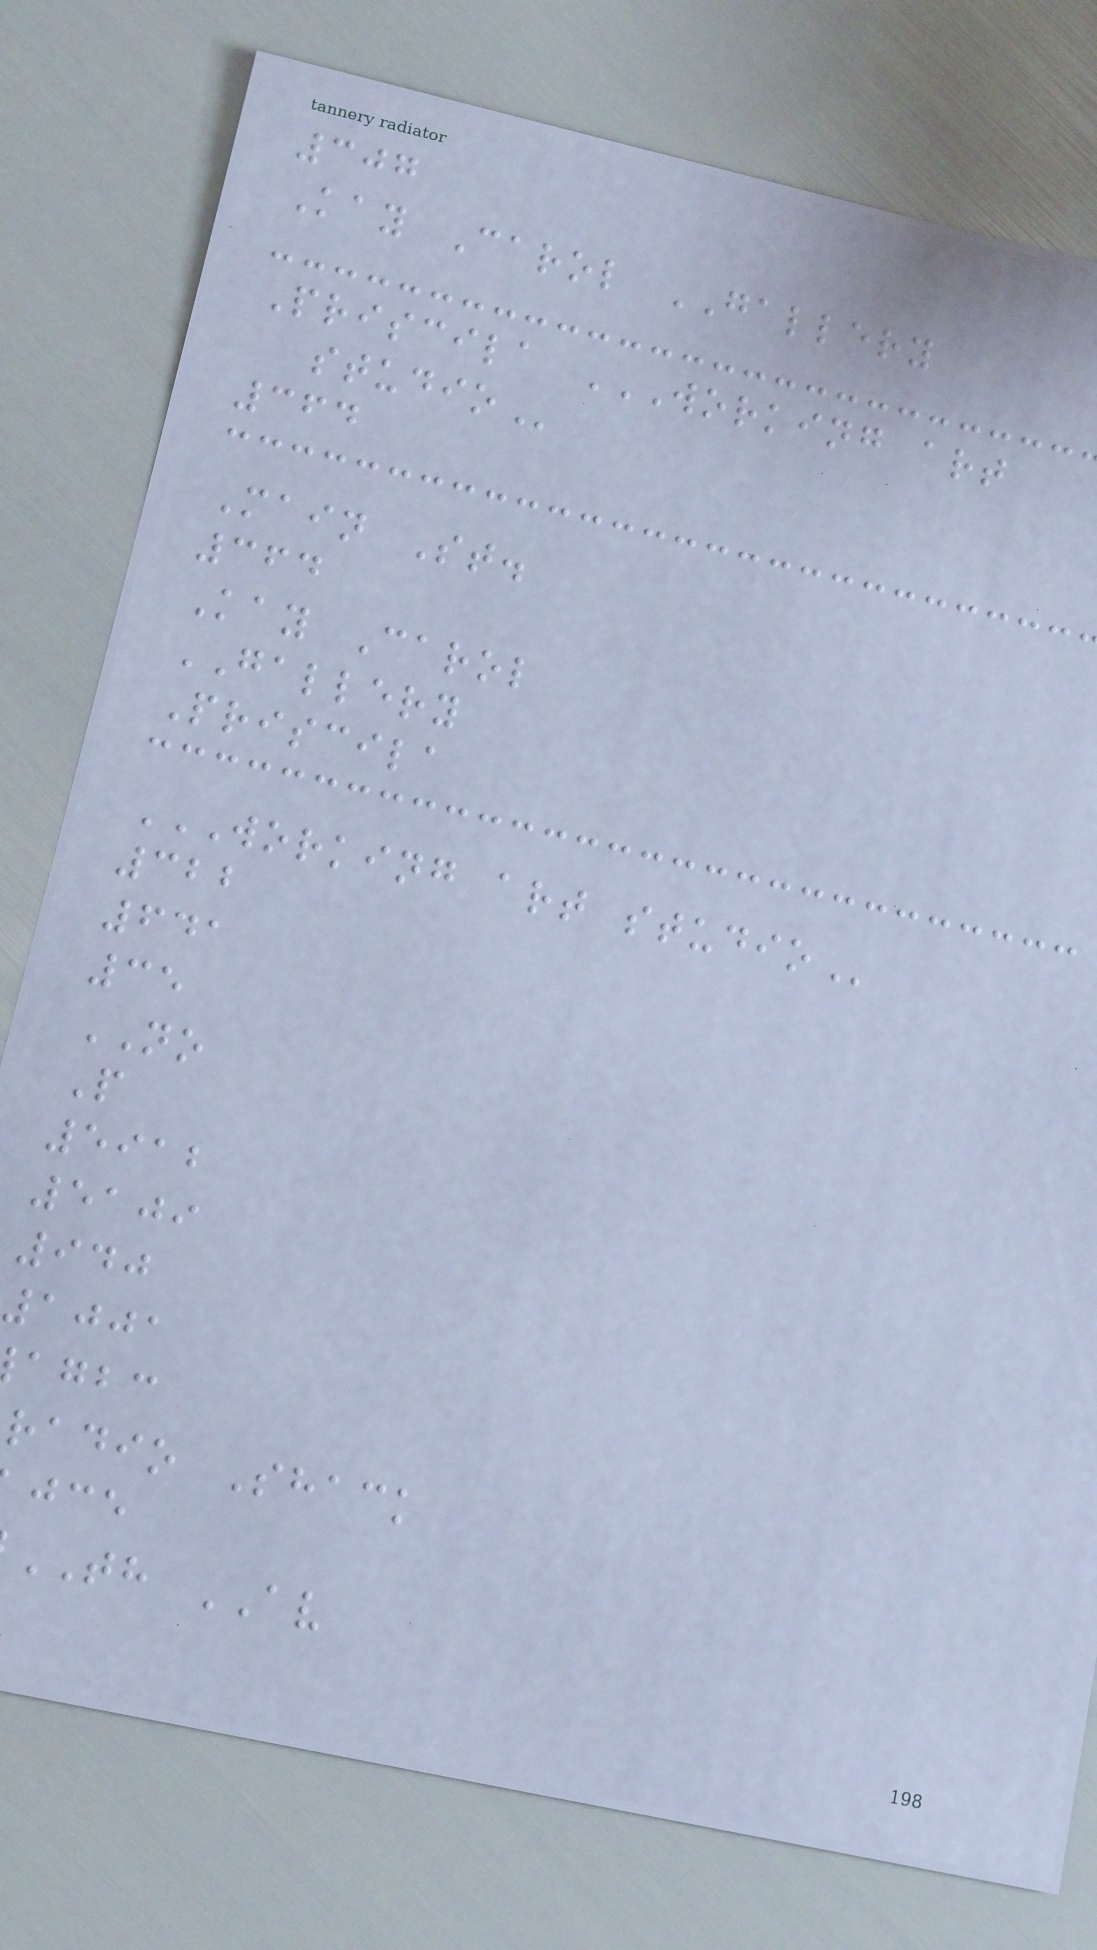307
Kay Carol GALLERY
Priscila WORKING ART
364
Main St.
364
Kay Carol
GALLERY
Priscila
WORKING ART STUDIO
322
641
35
NO
P
5912
5109
940
1001
agbc
radio Shack
TH AV
